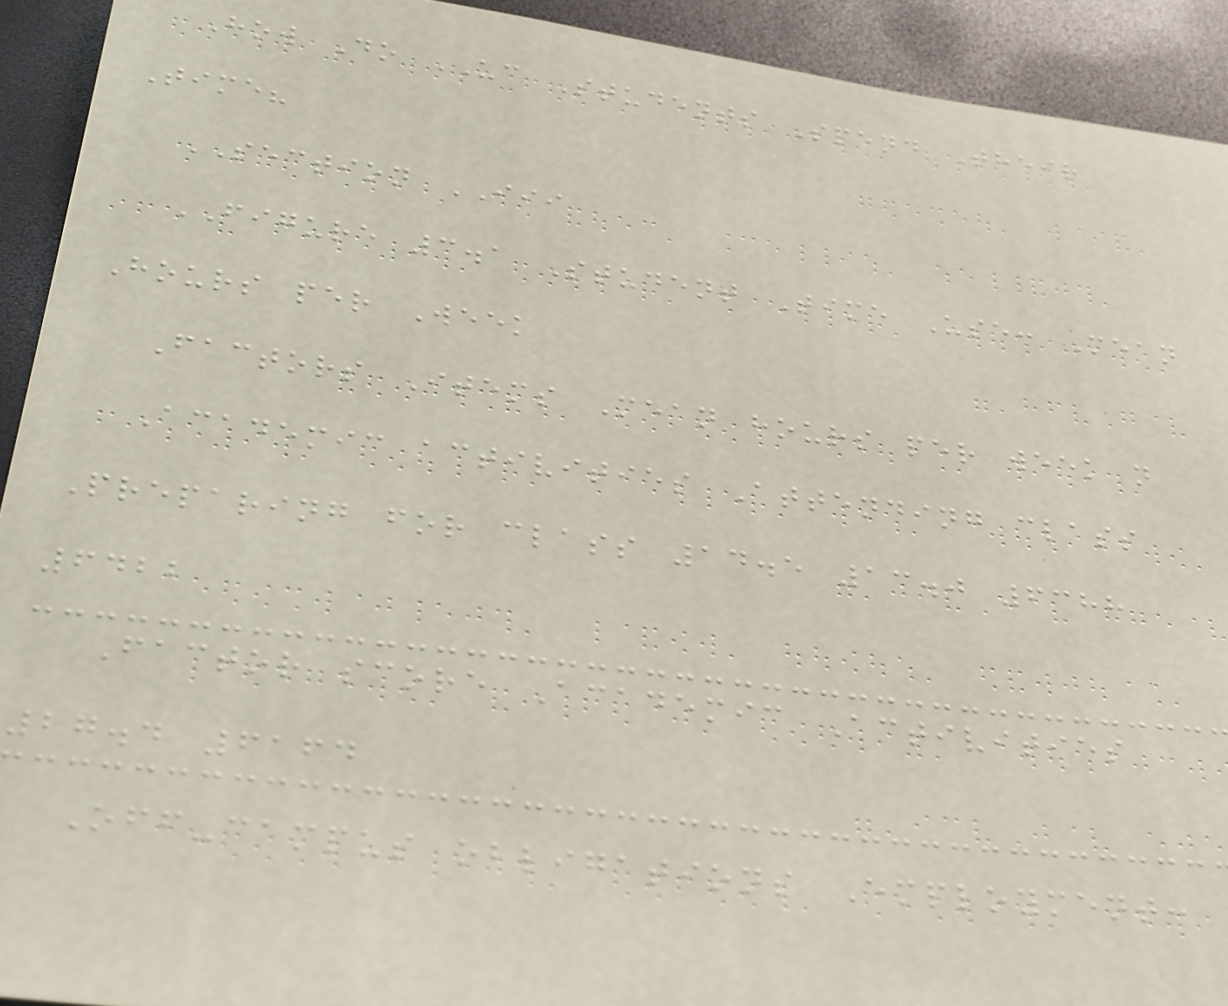How Do UC Students Spend Their
Time?
SECTION III
FIGURE 3.1 Student Time Use: Mean
Hours per Week
Factors Items Mean hours per week n
Academic activities Attending class
Preparing for class 14.5 13.0 6388
6422
Factor score Academic Activities
27.4 6164
Off-campus obligations Employment:
